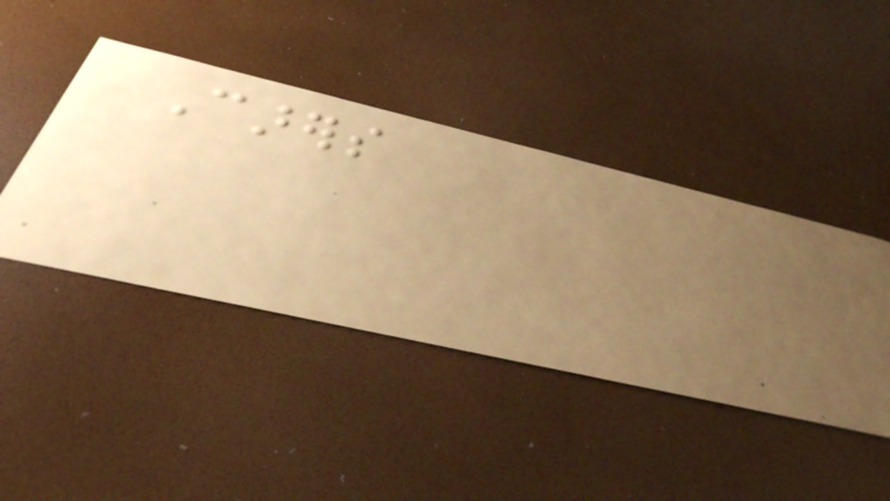Carers
